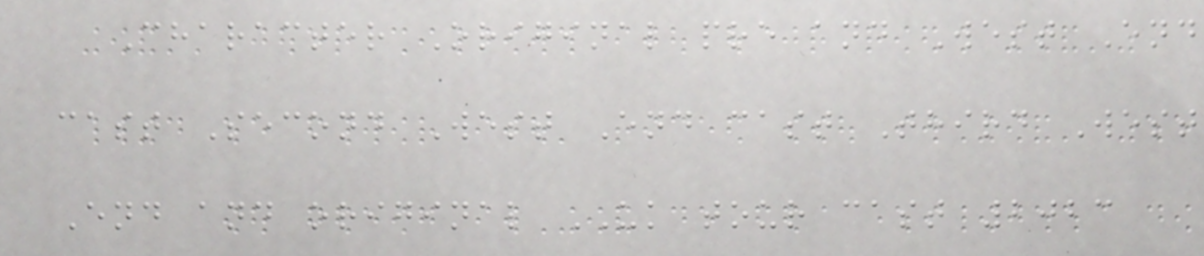Character Original pre and West End
cast Second West End cast Third West
End and original UK tour cast 2023
